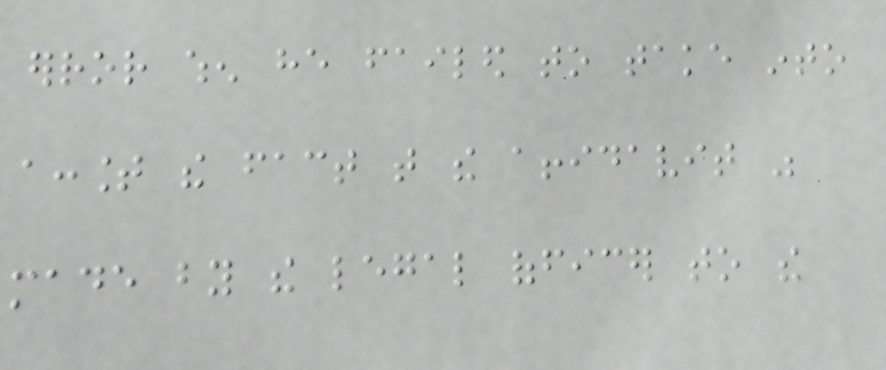error when he failed to take into
account the fact that the affidavit was
made by the legal officer to the
